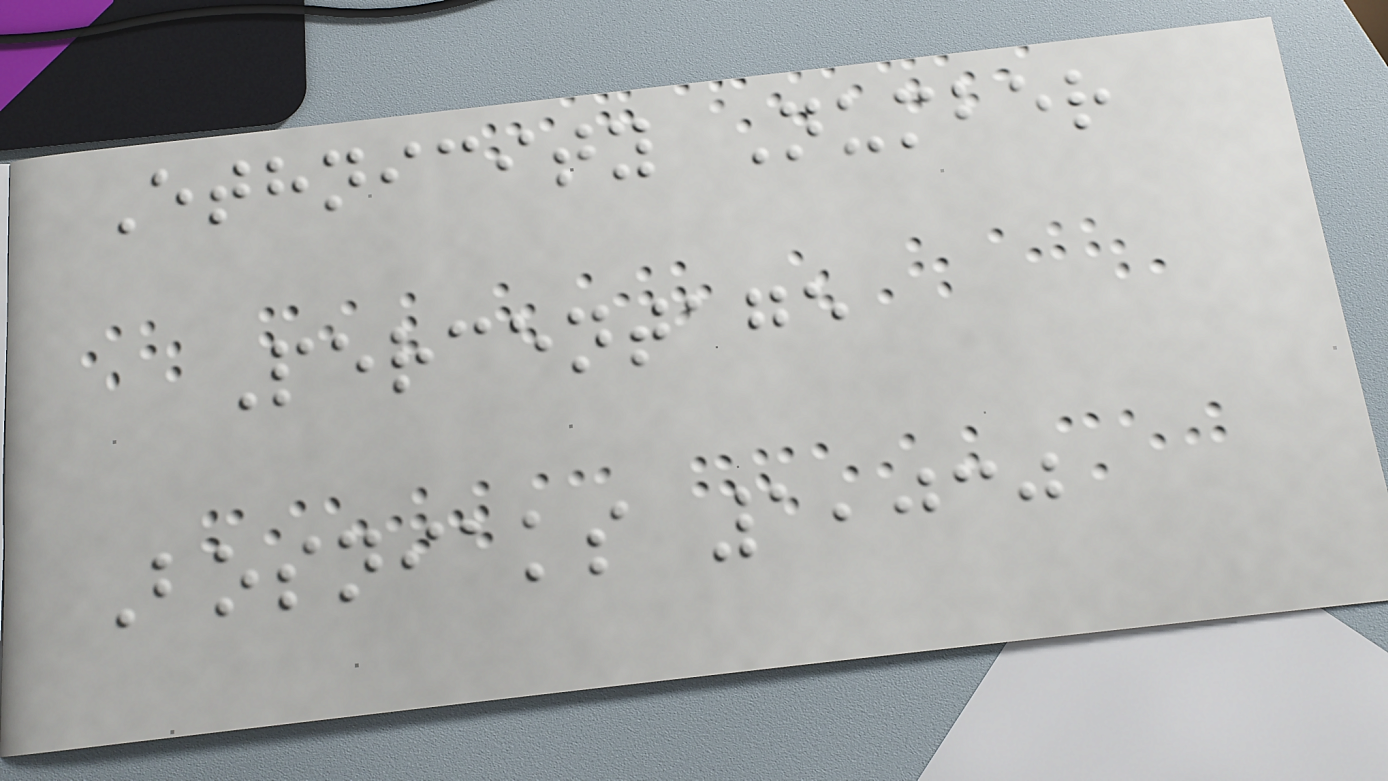Ethnicity Number
Percentage
Bosniaks 1,030
